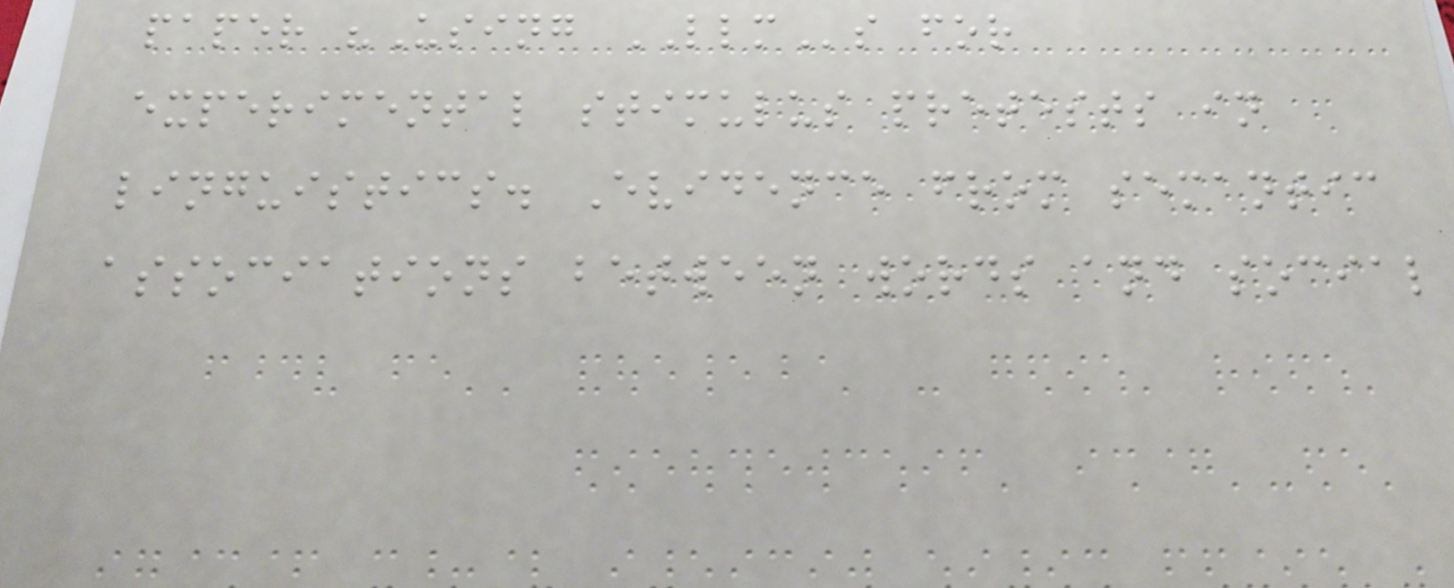paper "Using LLMs for
experimental stimulus pretests in
linguistics. Evidence from semantic
associations between words and social
